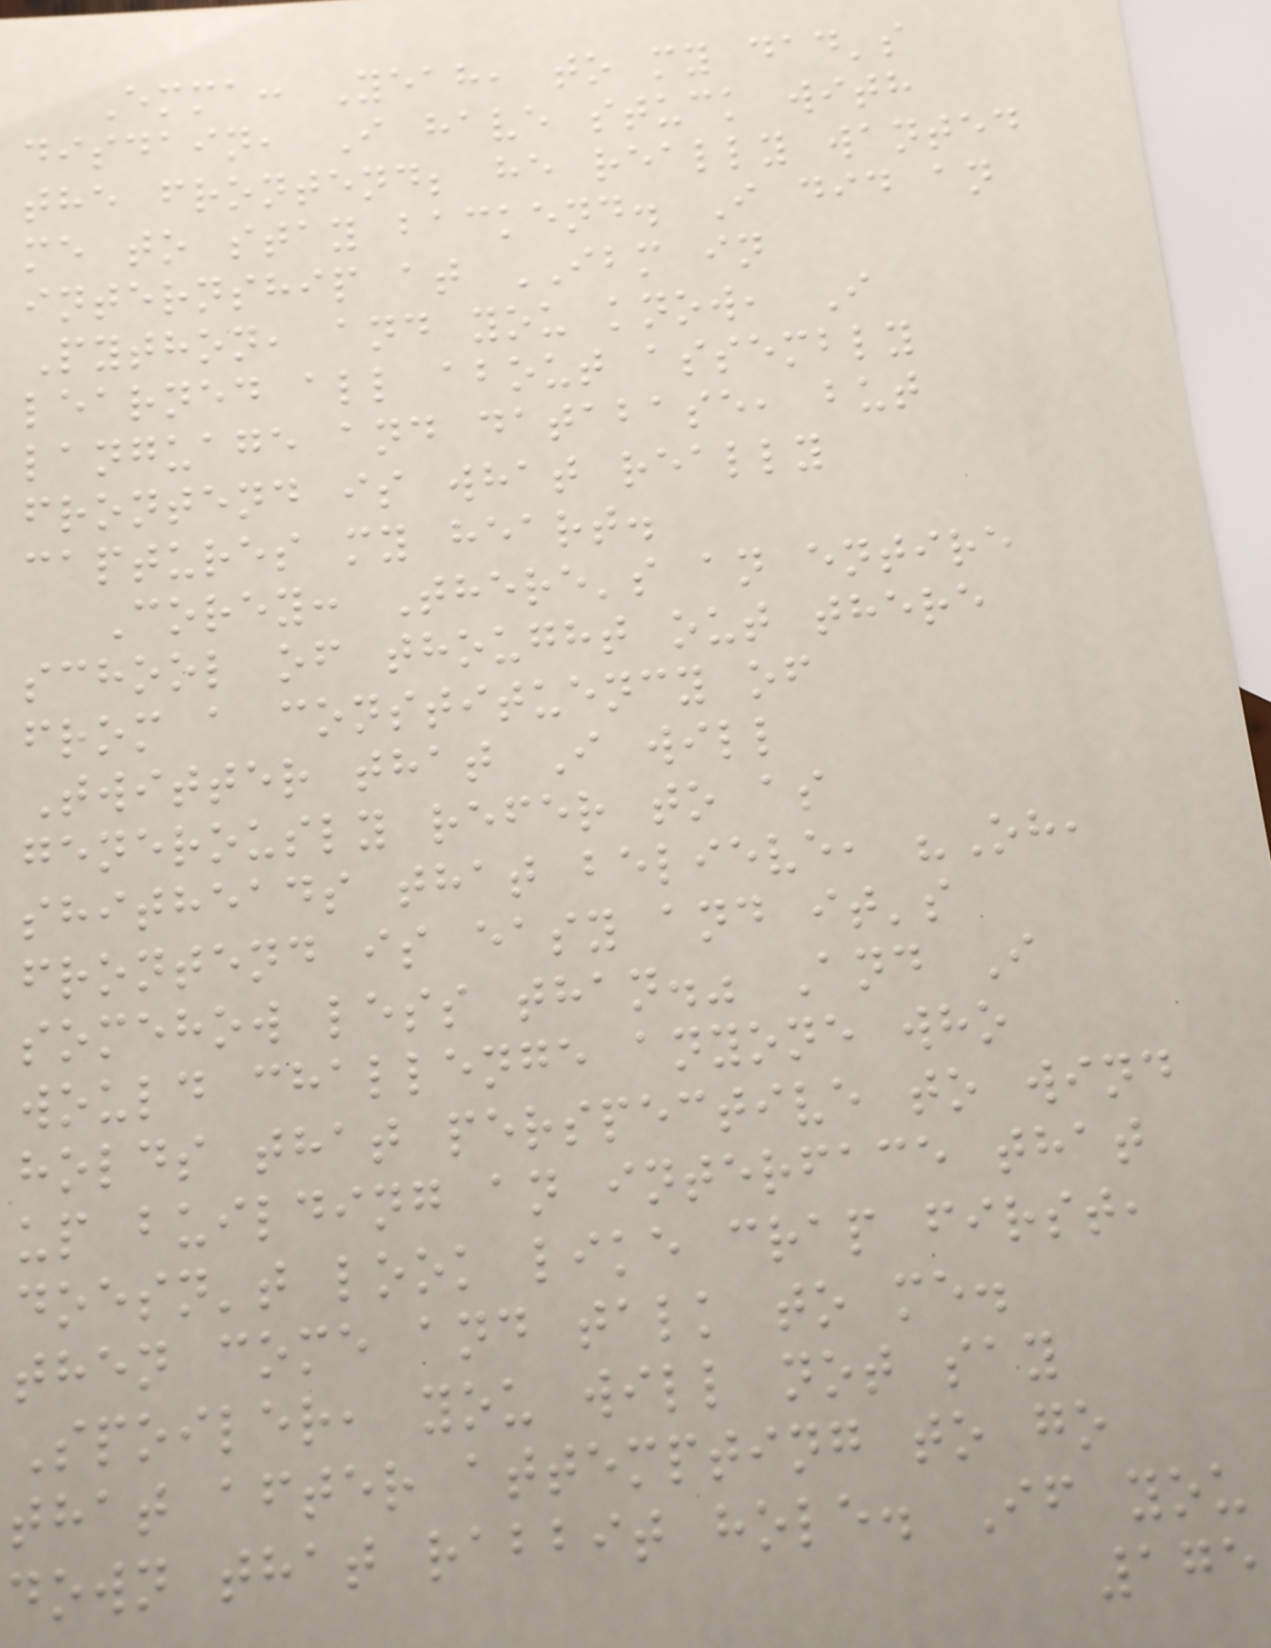Emma: Yeah, to my dad's
disdain, I have stuck with
the frontend; he really wanted
me to stay backend. I did an
internship at IBM in
Python, and you know, I
learned all about assembly
language and database, but
frontend is what really
captures my heart.
Corey: There's an entire
school of thought out there
from a constituency of
Twitter that I will
generously refer to as
shitheads that believe, "Oh,
frontend is easy and it's
somehow less than." And I
would challenge anyone who
holds that perspective to wind
up building an interface that
doesn't look like crap first,
then come and talk to me.
Spoiler, you will not say
that after attempting to go
down that rabbit hole. If you
175
